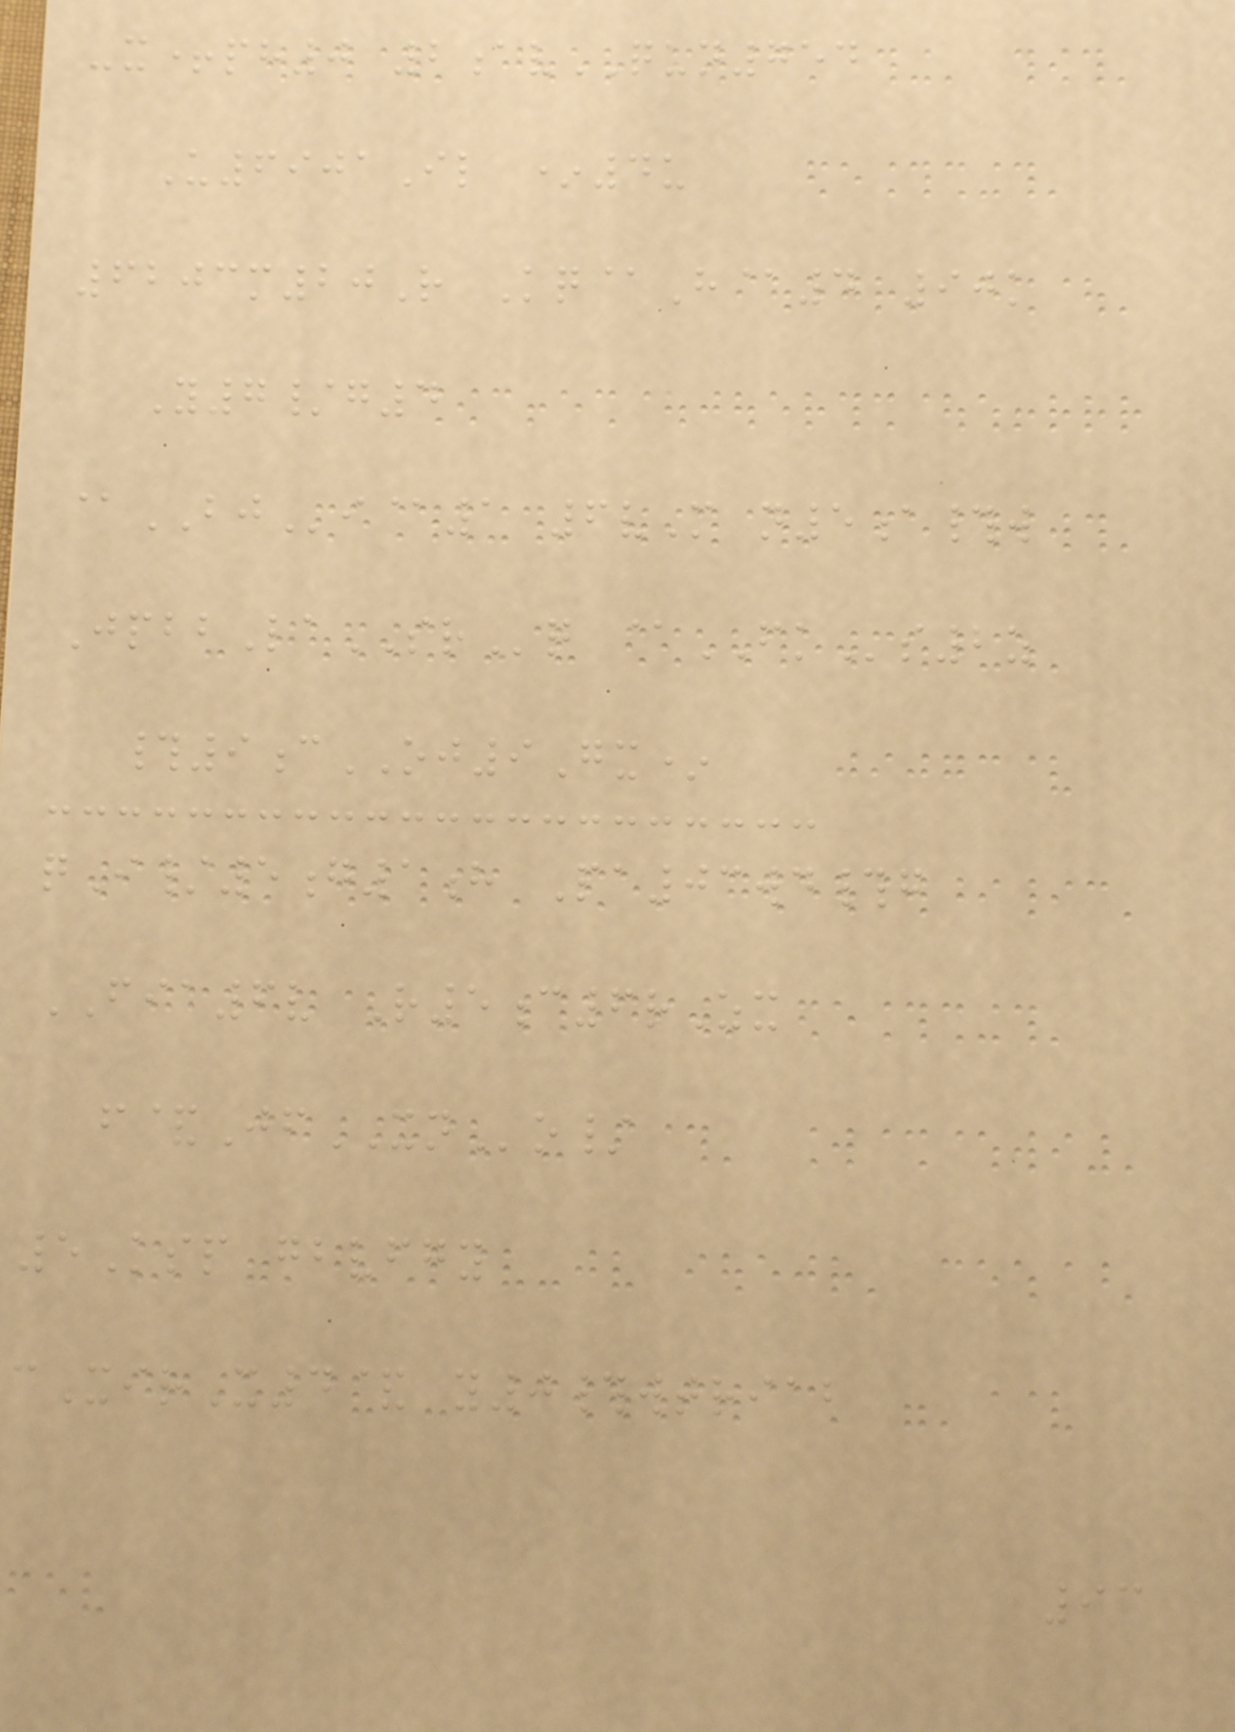-x+ph0 2avQUN754
U6901Il *4u
6203m20R Kq@H@4 90k
Y7/g4
@BJi@1 6vM n5a#w
JpbbLaSRq @FKs2z
#9cOJ9Gx*
qI/5g1h Pa03wd#g
FIA6v R5c6rZx
f&JfXNo/
5Ksp gbvfgy
cXirX4& y0#wtriab
93
